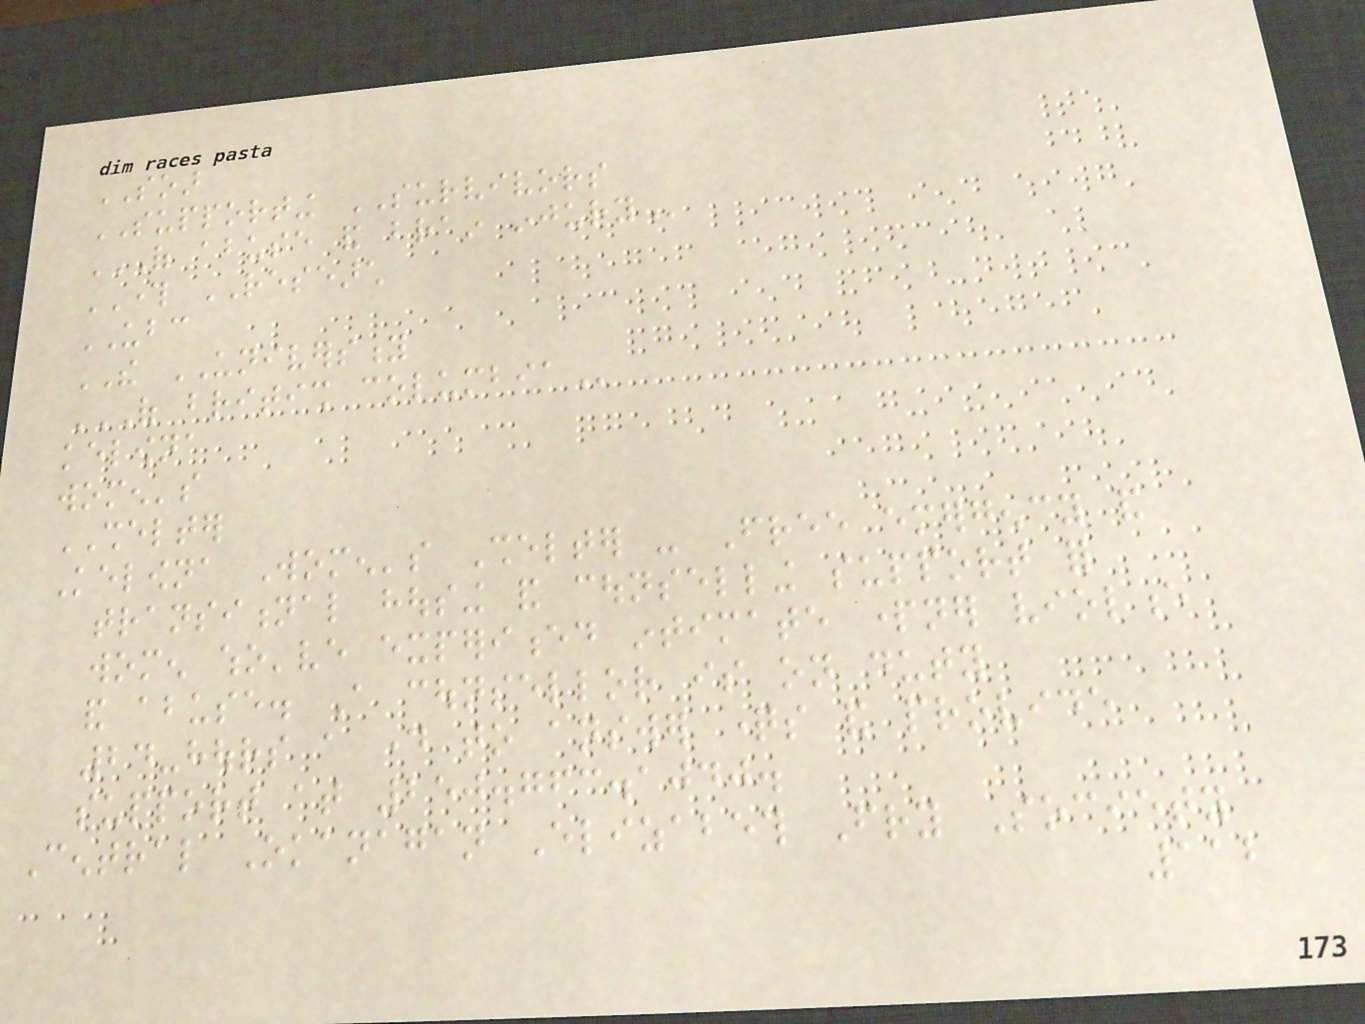SOAR
SUPPORTING SURVIVORS
OF ABUSE AND BRAIN INJURY
THROUGH RESEARCH
UBC
THE UNIVERSITY
OF BRITISH COLUMBIA
kelowna
women's
SHELTER
Kelowna Women's Shelter - Free emergency and
transitional housing and counselling support for
women who've experienced intimate partner violence
and abuse. A counsellor is on duty
24-hours a day to answer questions and provide
support at 250.763.1040.
Central Okanagan Elizabeth Fry Society
112
